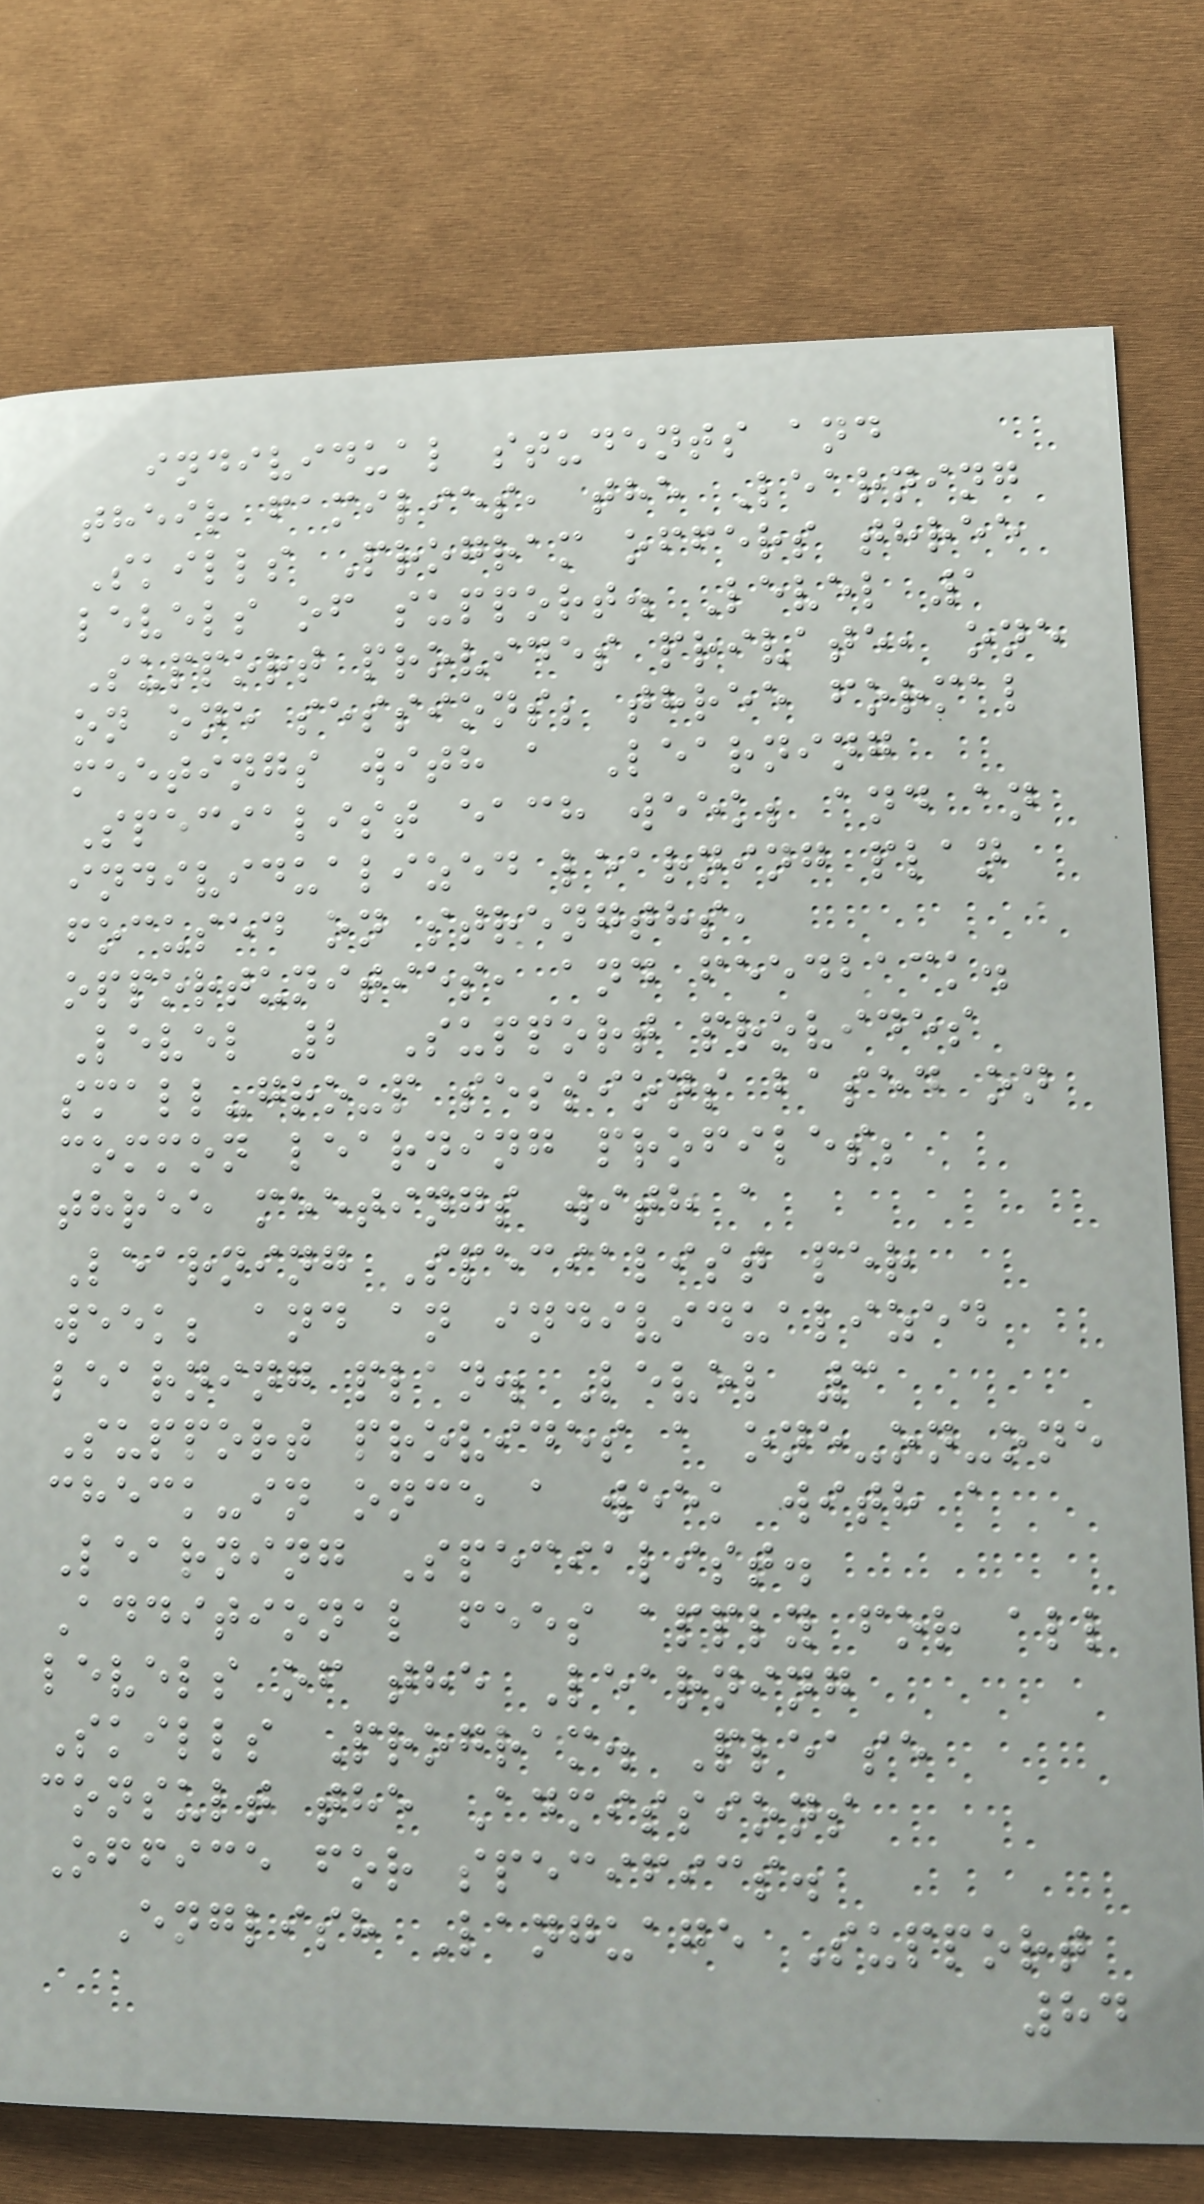individual students and
their families, the Learning
Skills Program offers three
levels of support. Level 1
Support provides private, one
on one sessions; three formal
meetings with a Learning
Specialist each week; and an
individualized learning plan
focused on strengths,
opportunities, and feedback.
Level 2 Support provides
small-group sessions based on
common learning profiles;
three meetings with a
Learning Specialist per
week; and an individualized
learning plan. Level 3
Support provides a one-on-one
check-in once a week with a
Learning Specialist.
Additional fees apply for all
levels of the Learning
Skills Program. Please
consult the Admissions
Office for specifics.
English Language Support
84
